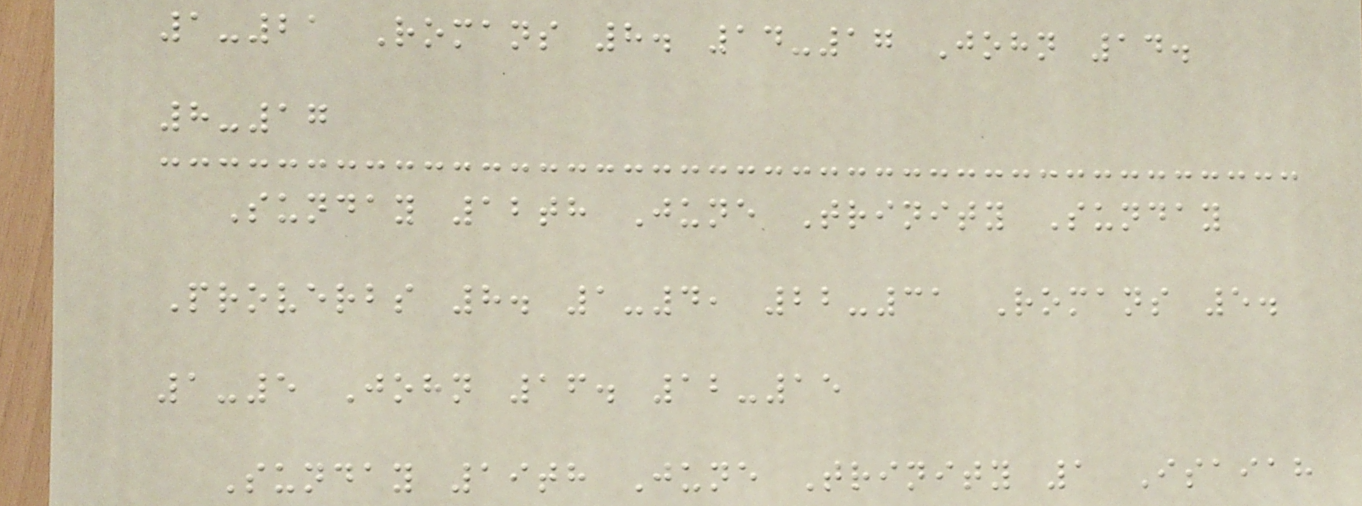1-21 Romans 8. 14-17 John 14.
8-17
Sunday 12th June Trinity Sunday
Proverbs 8. 1-4, 22-31 Romans 5.
1-5 John 16. 12-15
Sunday 19th June Trinity 1 Isaiah
